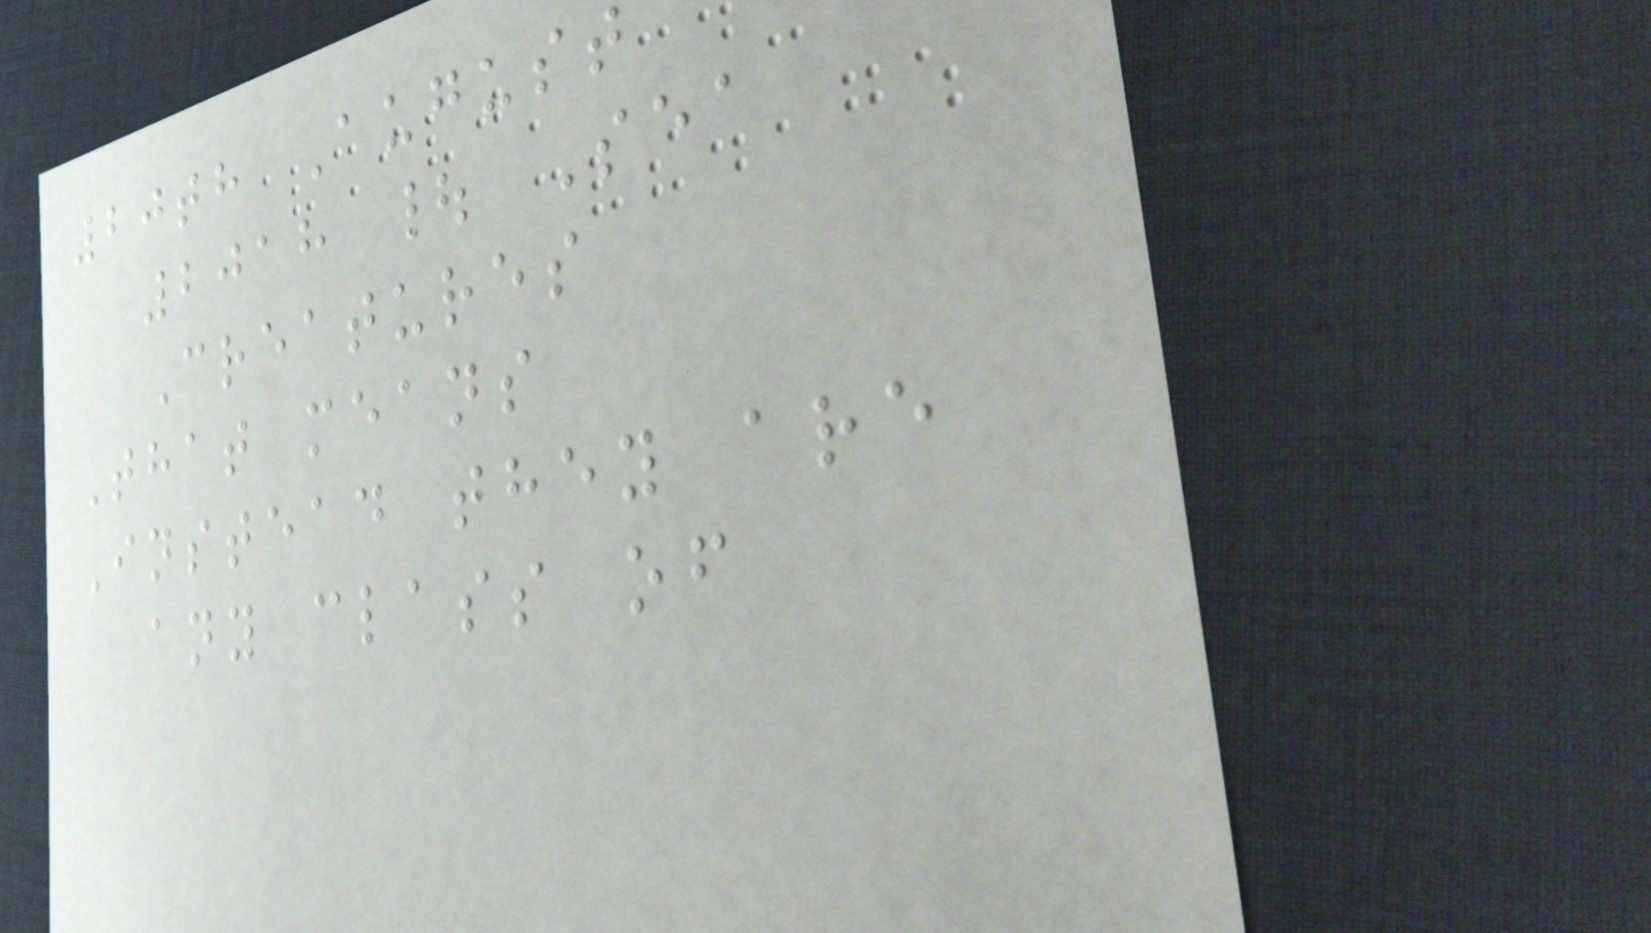20th August
2018 | Sea
Creatures
That means
Instead they are
any class of
